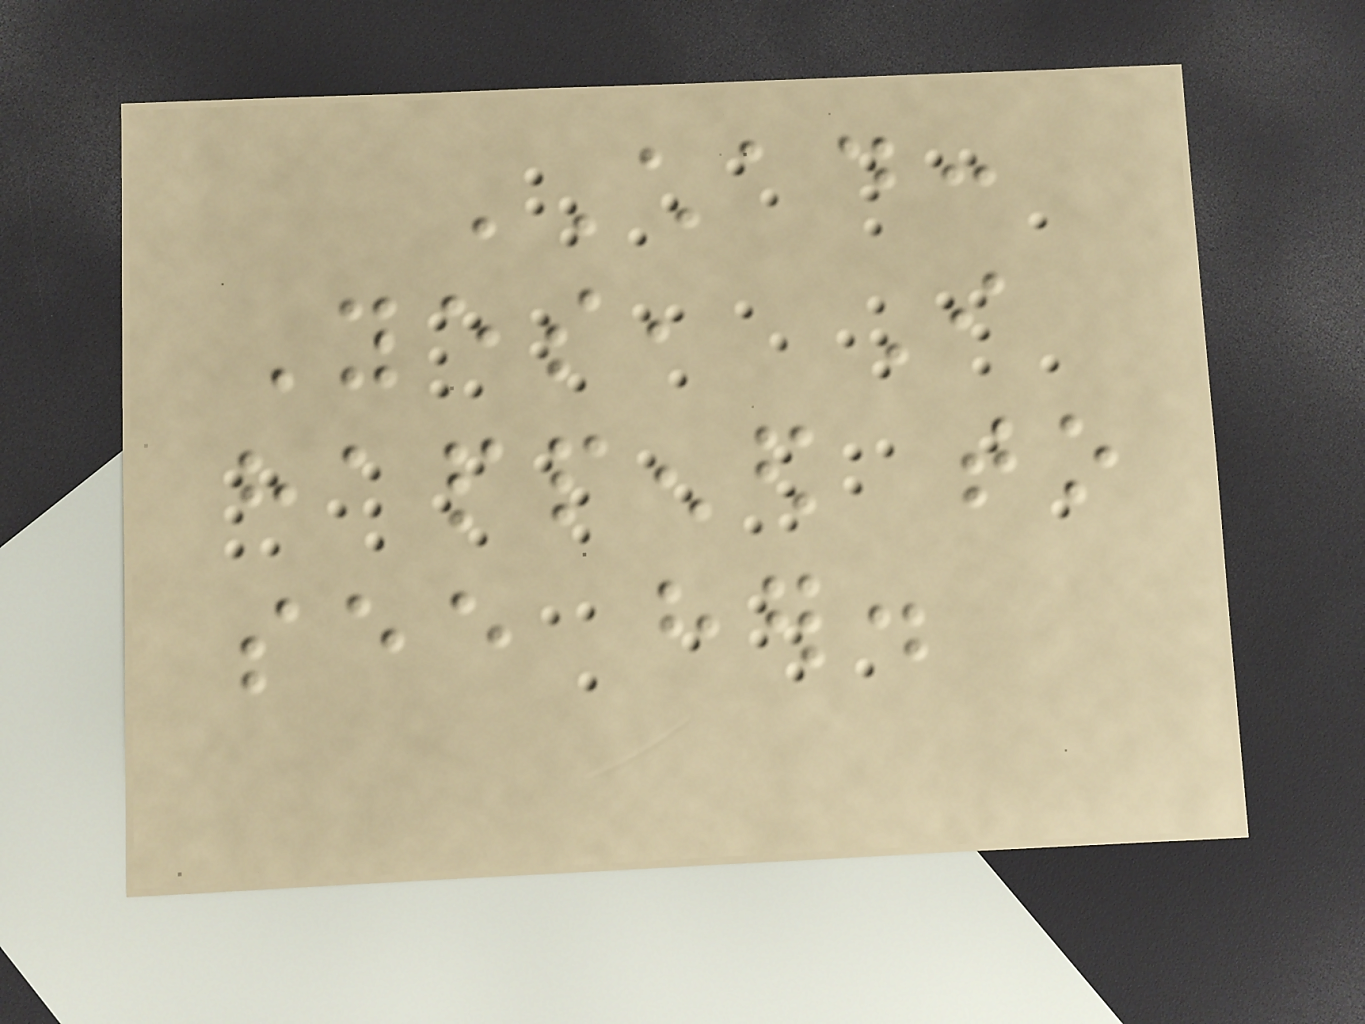CHAD:
Yes, I
happened to
see her.
